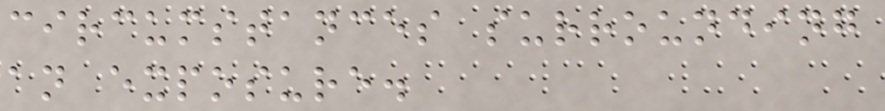circumstances surrounding
an exposure.
